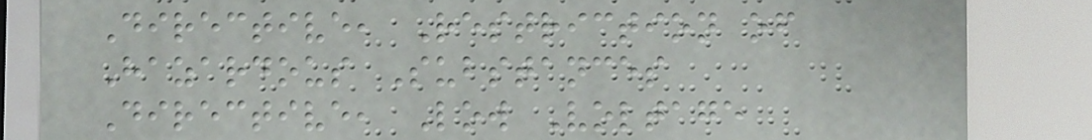Directive, Restriction of
Hazardous Substances
Directive, Low Voltage
